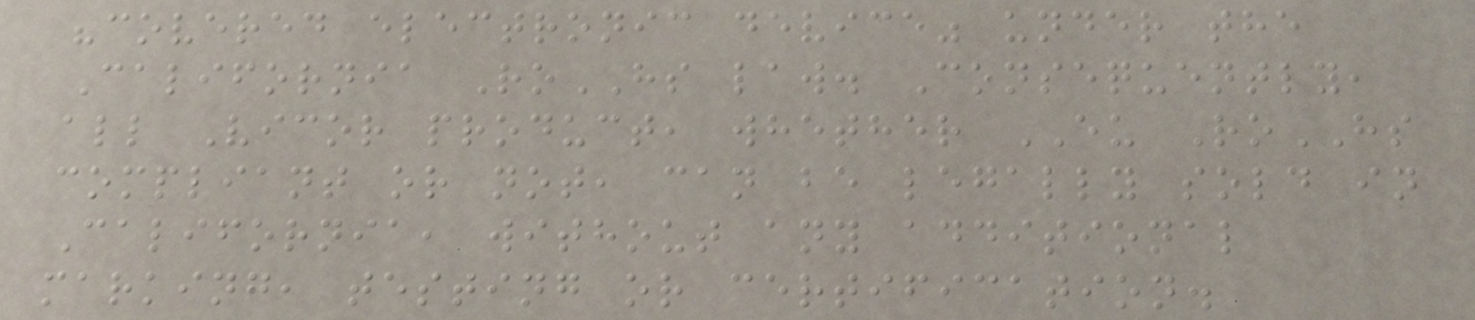"covered electronic device" under the
California RoHS law. Consequently,
all Vicor product, whether EU RoHS
compliant or not, can be legally sold in
California, without any additional
marking, testing or certification.
